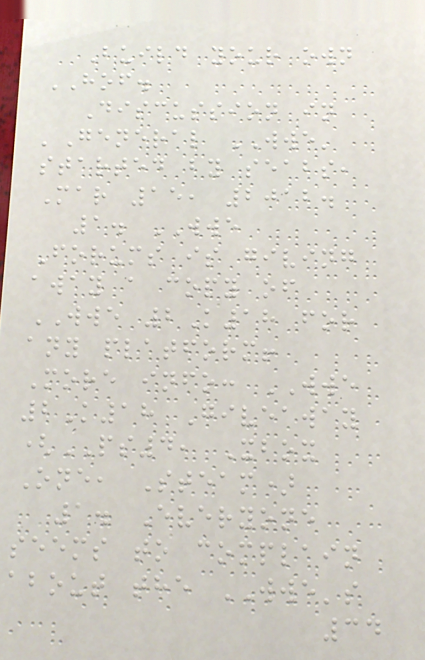Build your own
HOF.
Discussion in
'General WWE'
started by seabs,
Mar 15, 2012.
1. WWE
Forums is giving
away a copy of
WWE 2K18 for
any platform!
More info: WWE
2K18 Giveaway
(PS4, Xbox
One, Steam)
1. Everyone
seems to complain
about the WWE's
34
